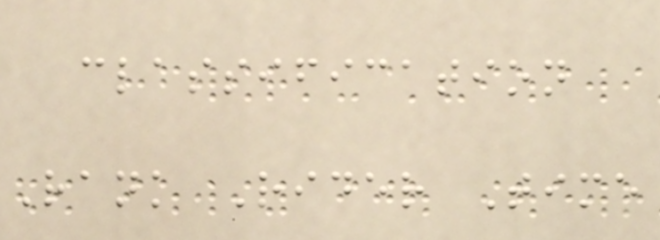classification
Rank Rider Time
